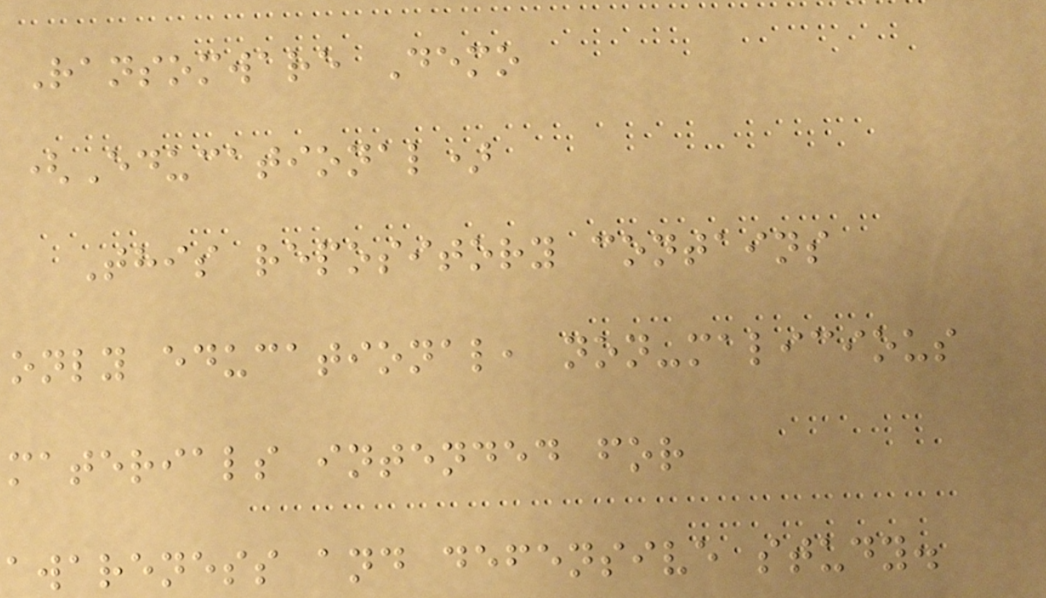Ransomware Demo
(Educational)
This repository contains
only educational, non-malicious
materials intended for
awareness and defensive study.
